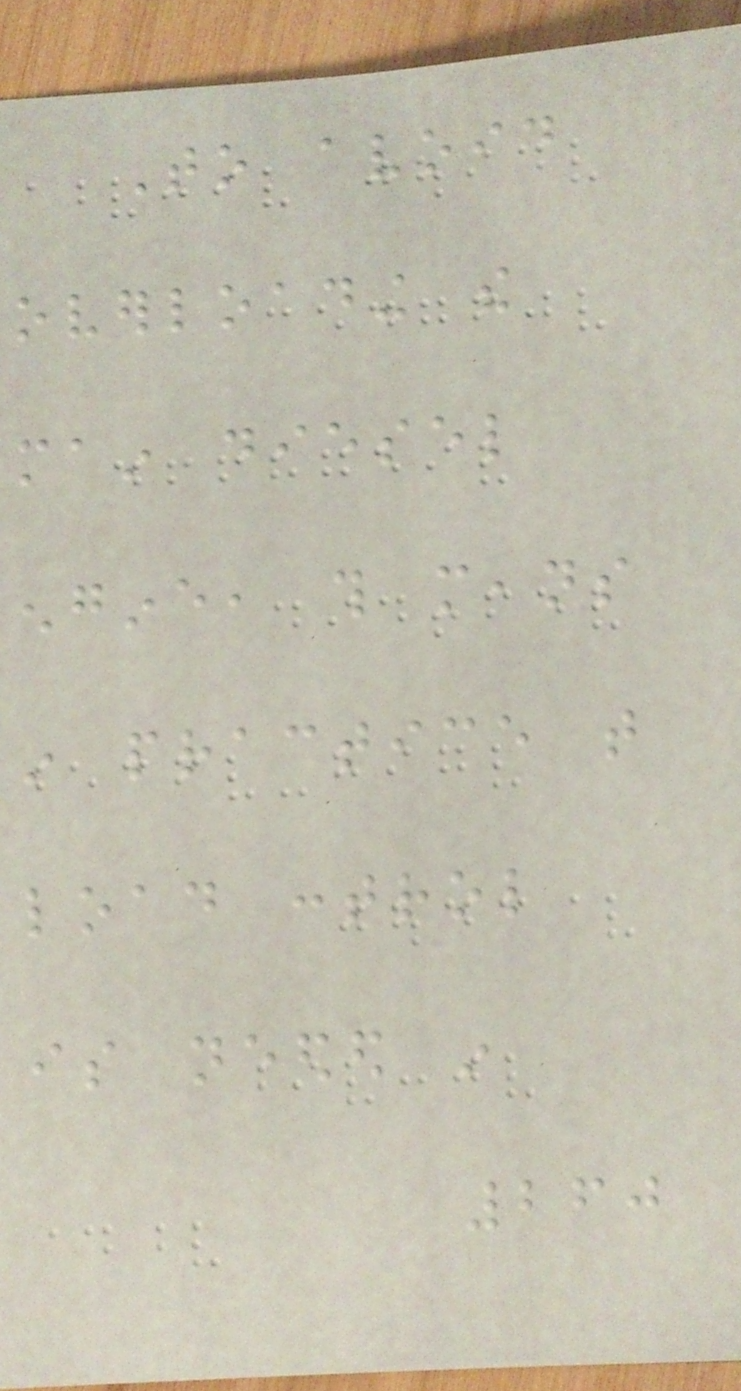To avoid
overloading the
main diesel
engine, this means
in practice that
load control
is needed in
260
